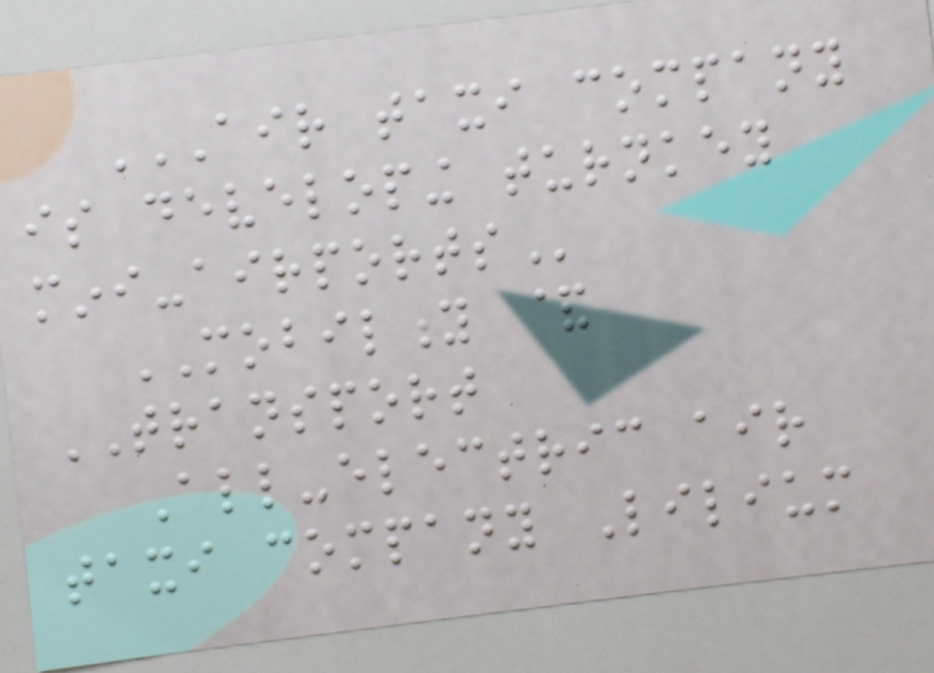AIR TAXI COMPANY
IS DEVELOPING TURNKEY
MINI-AIRPORTS
MOBILITY &
TRANSPORT
All-electric air
taxi company Lilium
